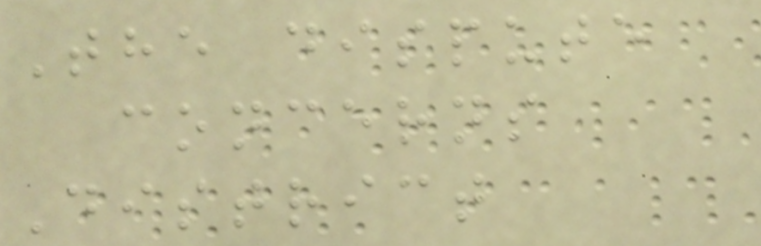The dispute
concerns
District
